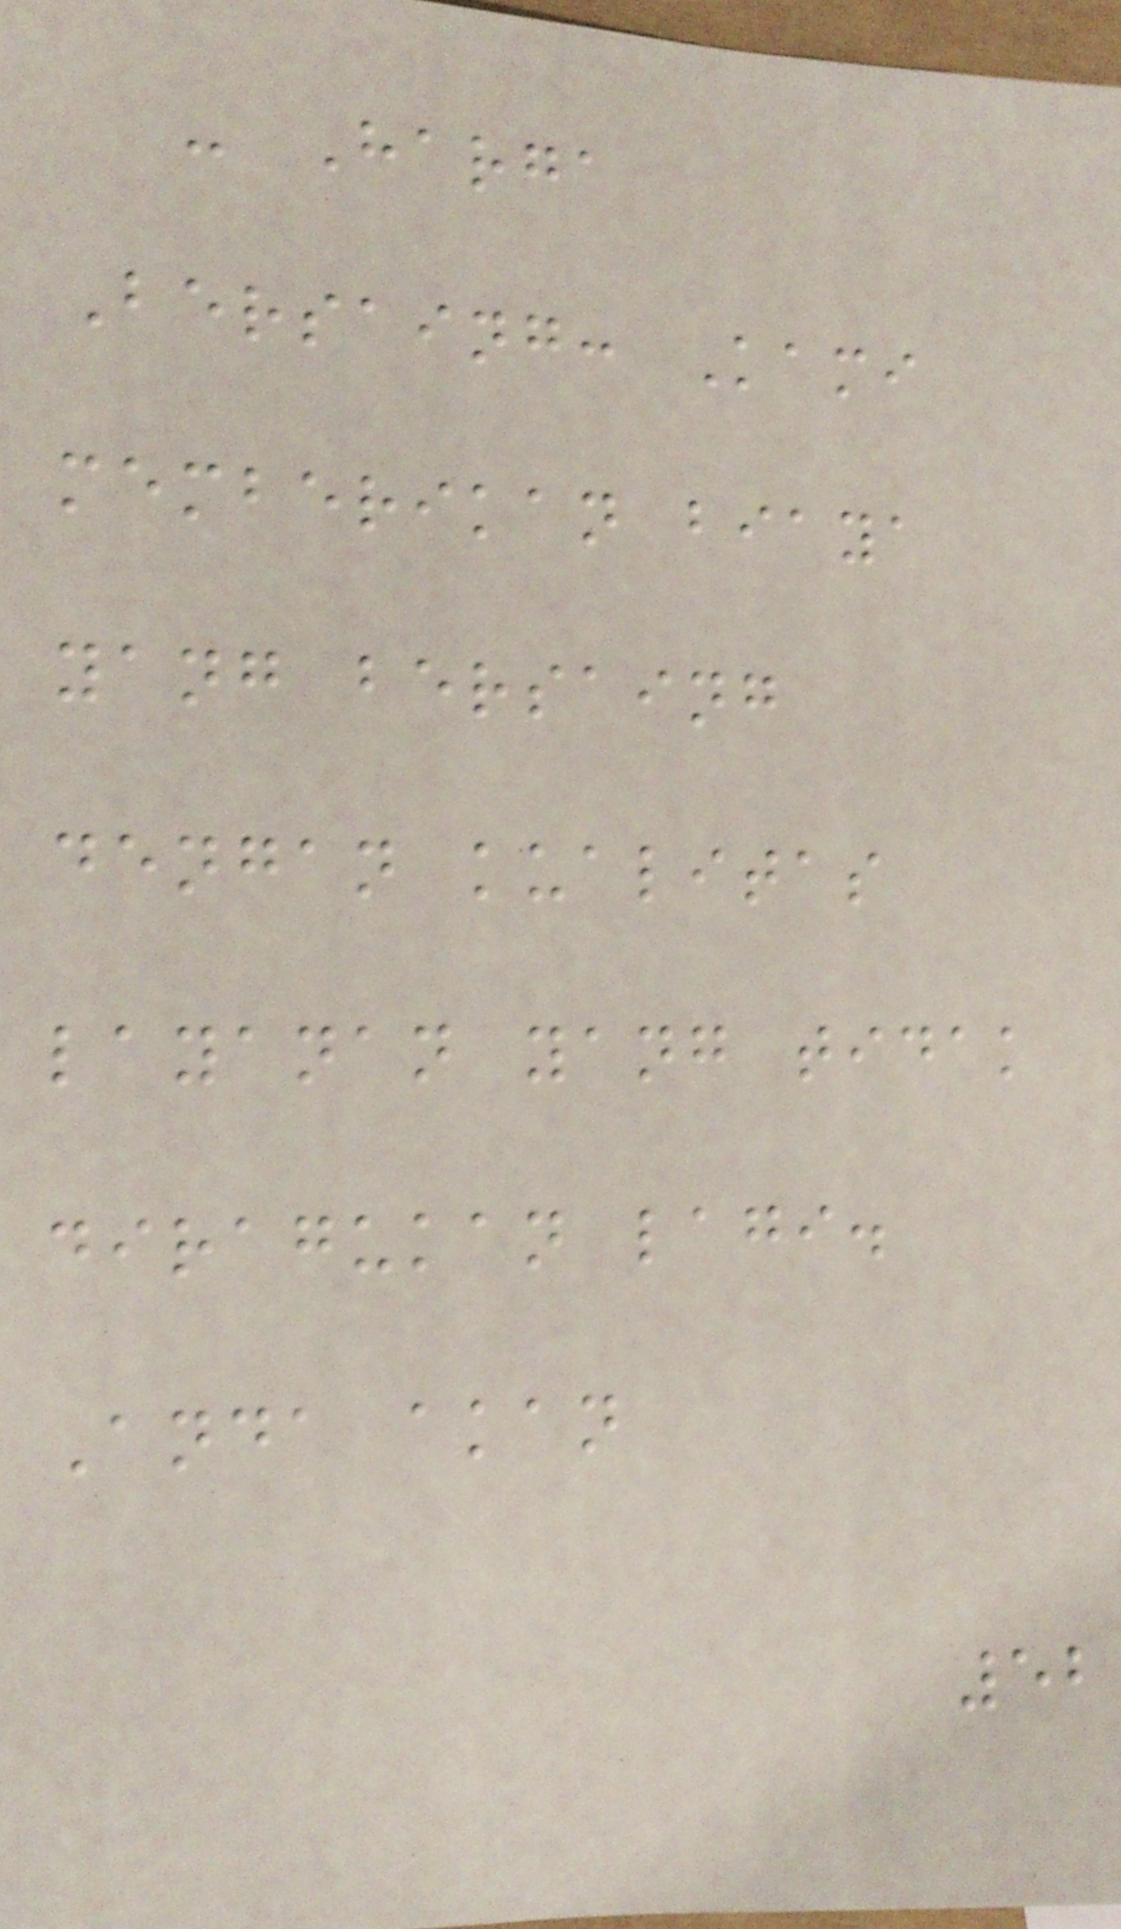- Harga
Bersaing: Kami
memberikan biaya
yang bersaing
dengan kualitas
layanan yang tidak
diragukan lagi.
Anda akan
52
